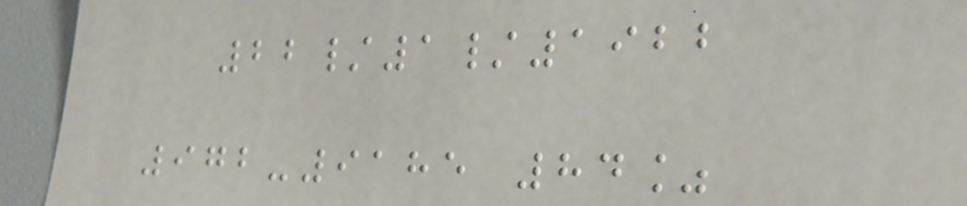22/1/1922
972-9185 84%
